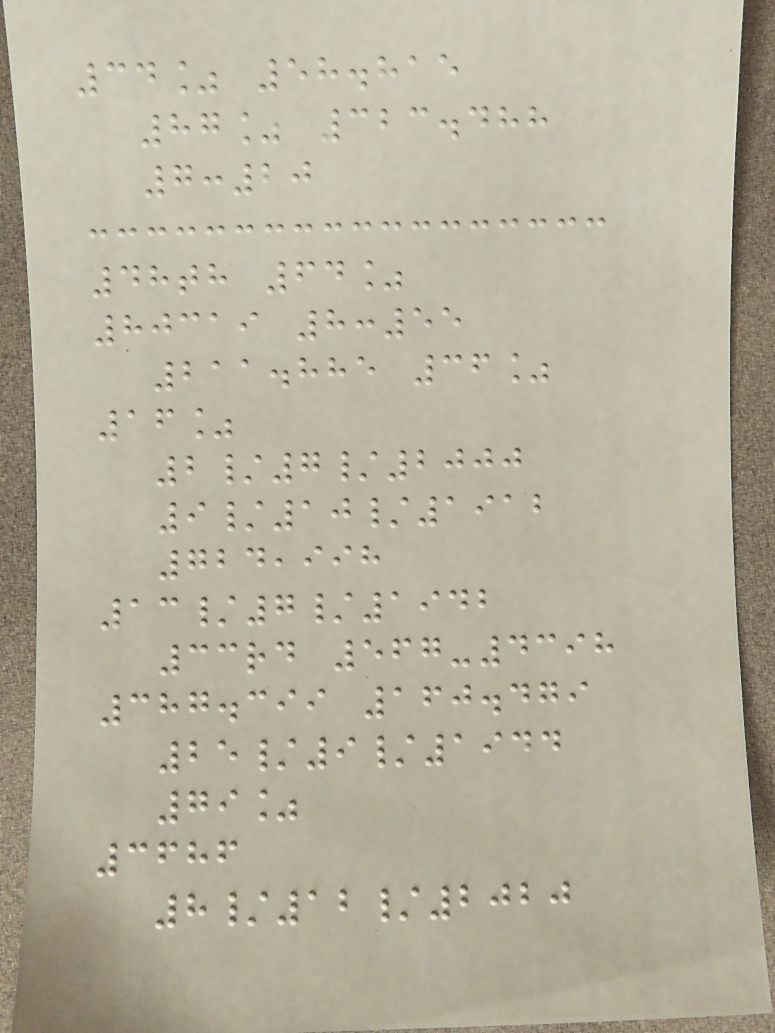34% 58.815
87% 323.488
7:20
48th 64%
80319 8:55
211.885 36%
16%
2/7/2000
9/10/1912
724,998
13/7/1942
33rd 567-4398
387.399 160.479
25/9/1944
79%
3686
8/12/2020
